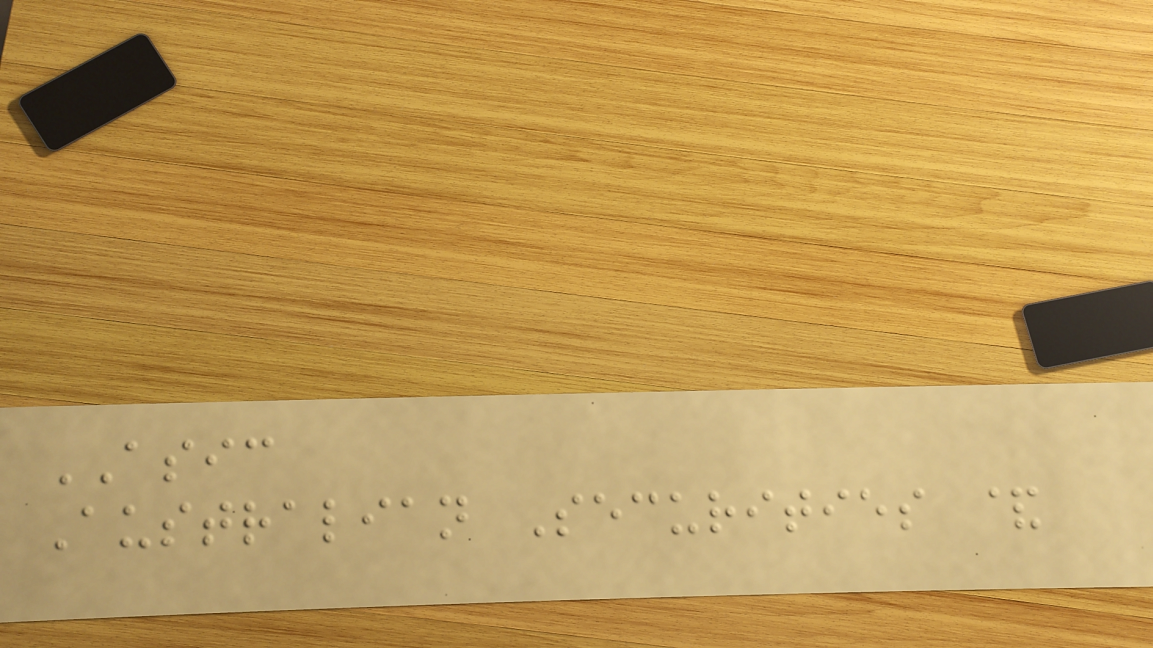ASIC
Australian Securities &
